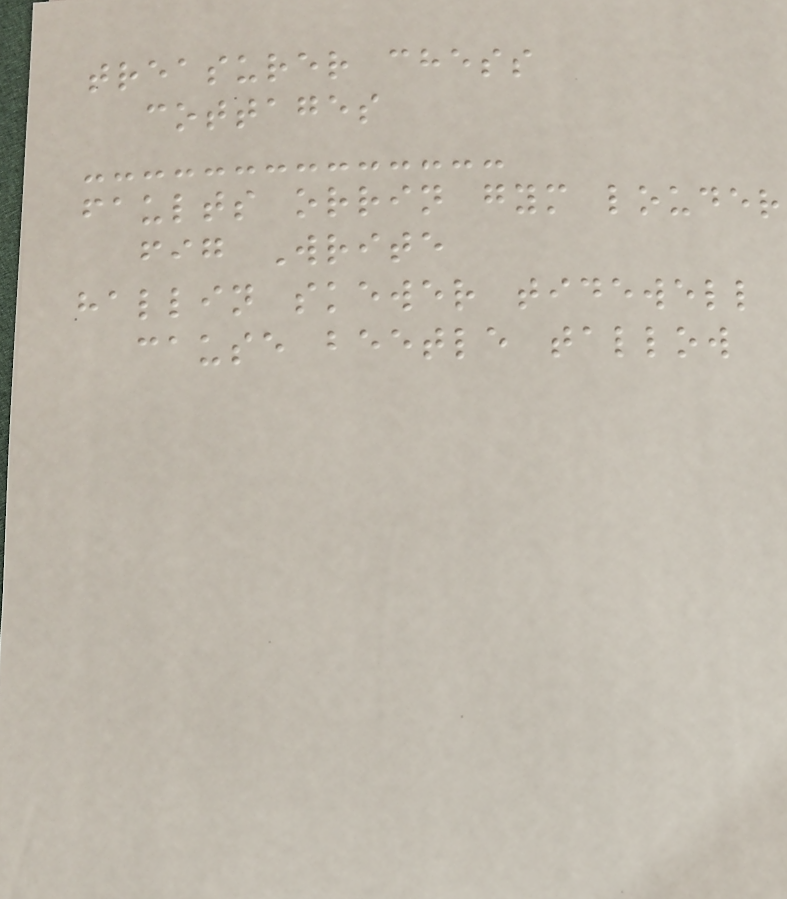treasurer chess
cottages
faults orrin gym louder
fig Write
hallin skewer tidewell
cause beetle tallow
